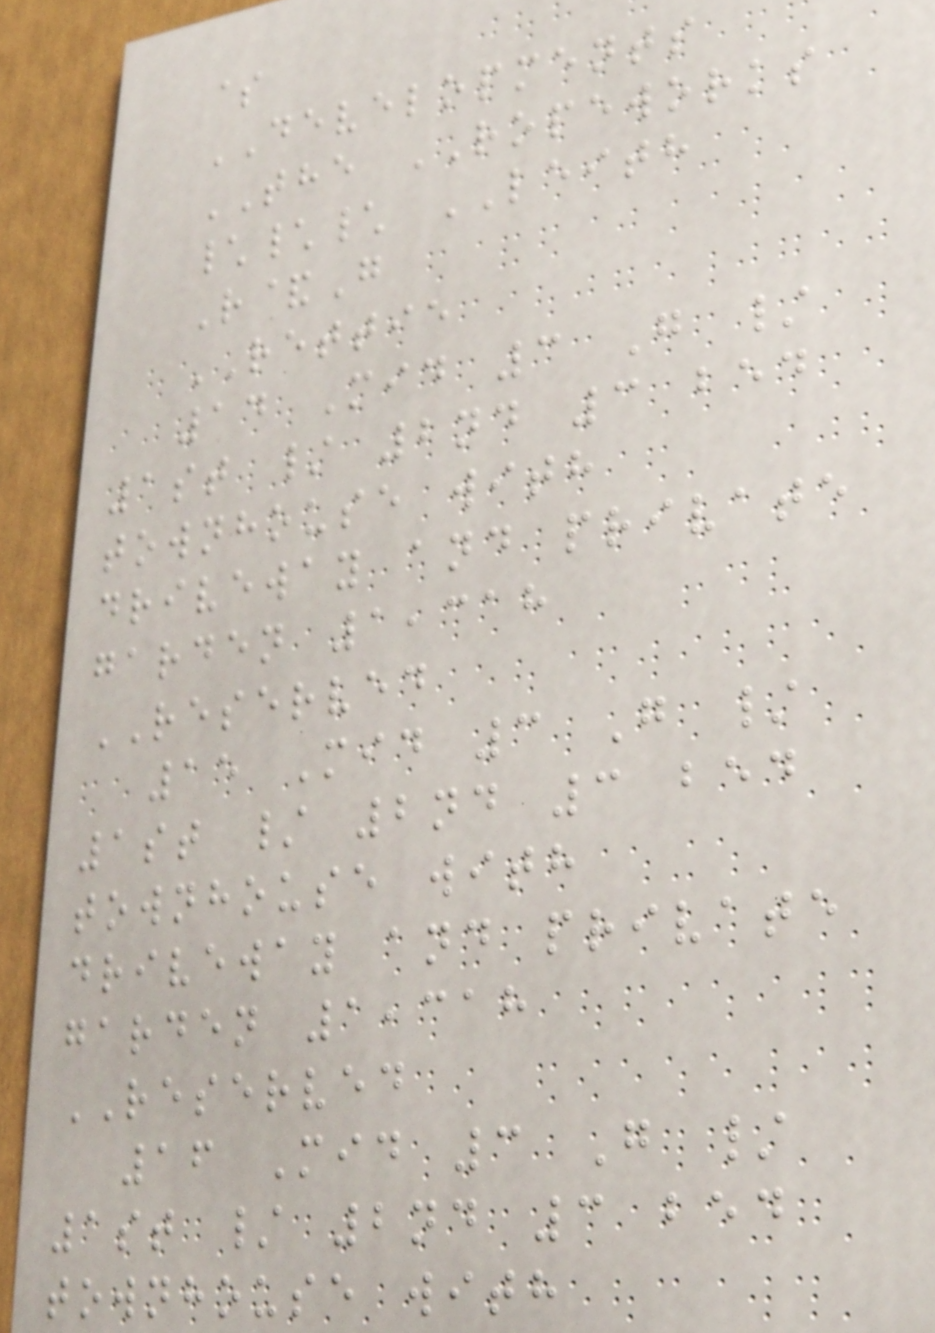$
DEVELOPMENTS
THE ROPEWORKS
\\\ LEITH
R&G
RETTIE
14 Mid 3 G /
1st / 2nd 3 bed
townhouse with
driveway and private
garden 1,318
RESERVED
15 Mid 3 G /
1st / 2nd 3 bed
townhouse with
driveway and private
garden 1,318
RESERVED
16 Mid 3 G /
1st / 2nd 3 bed
townhouse with
